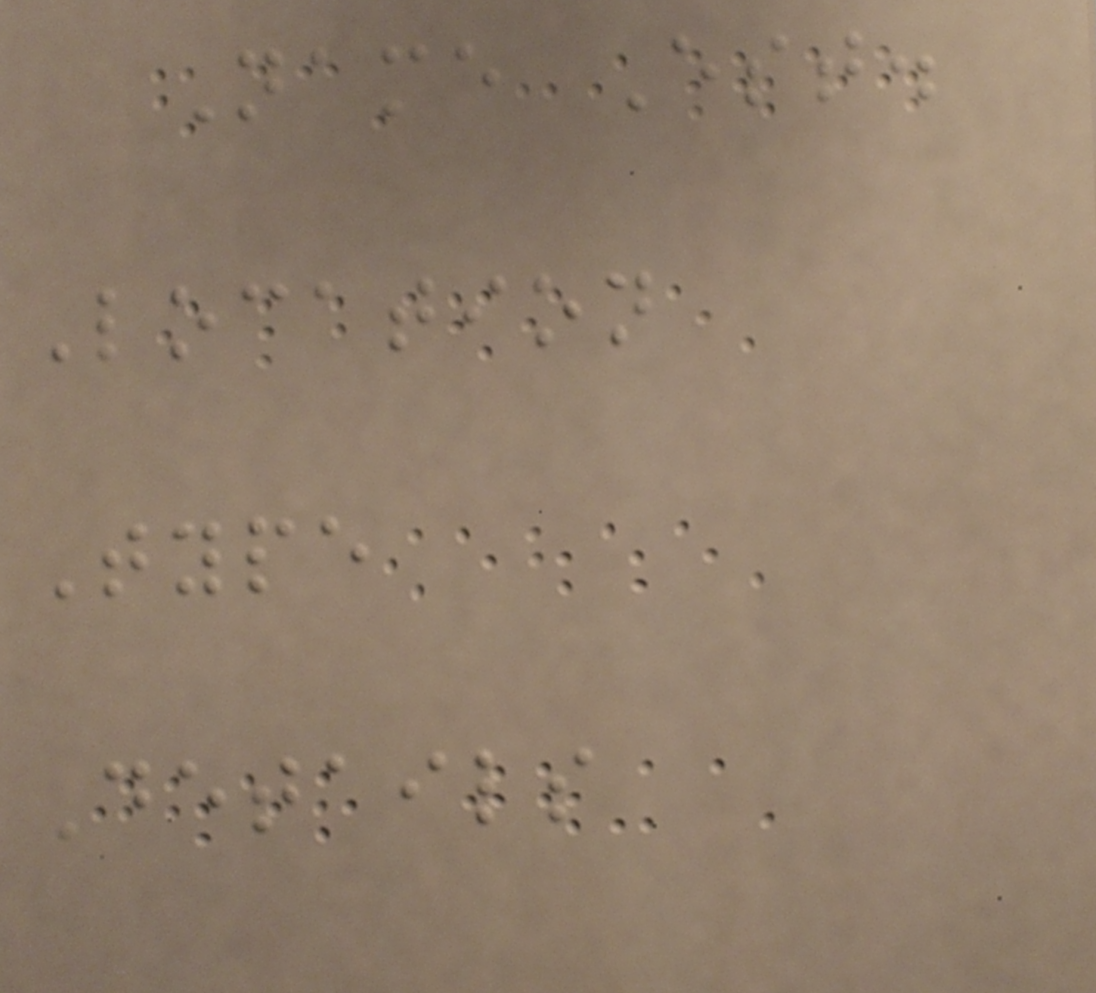Name Est.
Location
Type
Details
